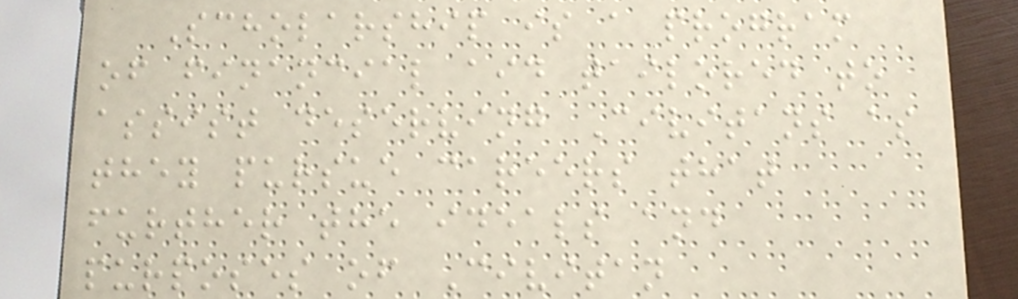Scholarship is a program
of financial aid tailored to
assist deserving Civitans as
they pursue careers that
further the ideals and
purposes of Civitan
